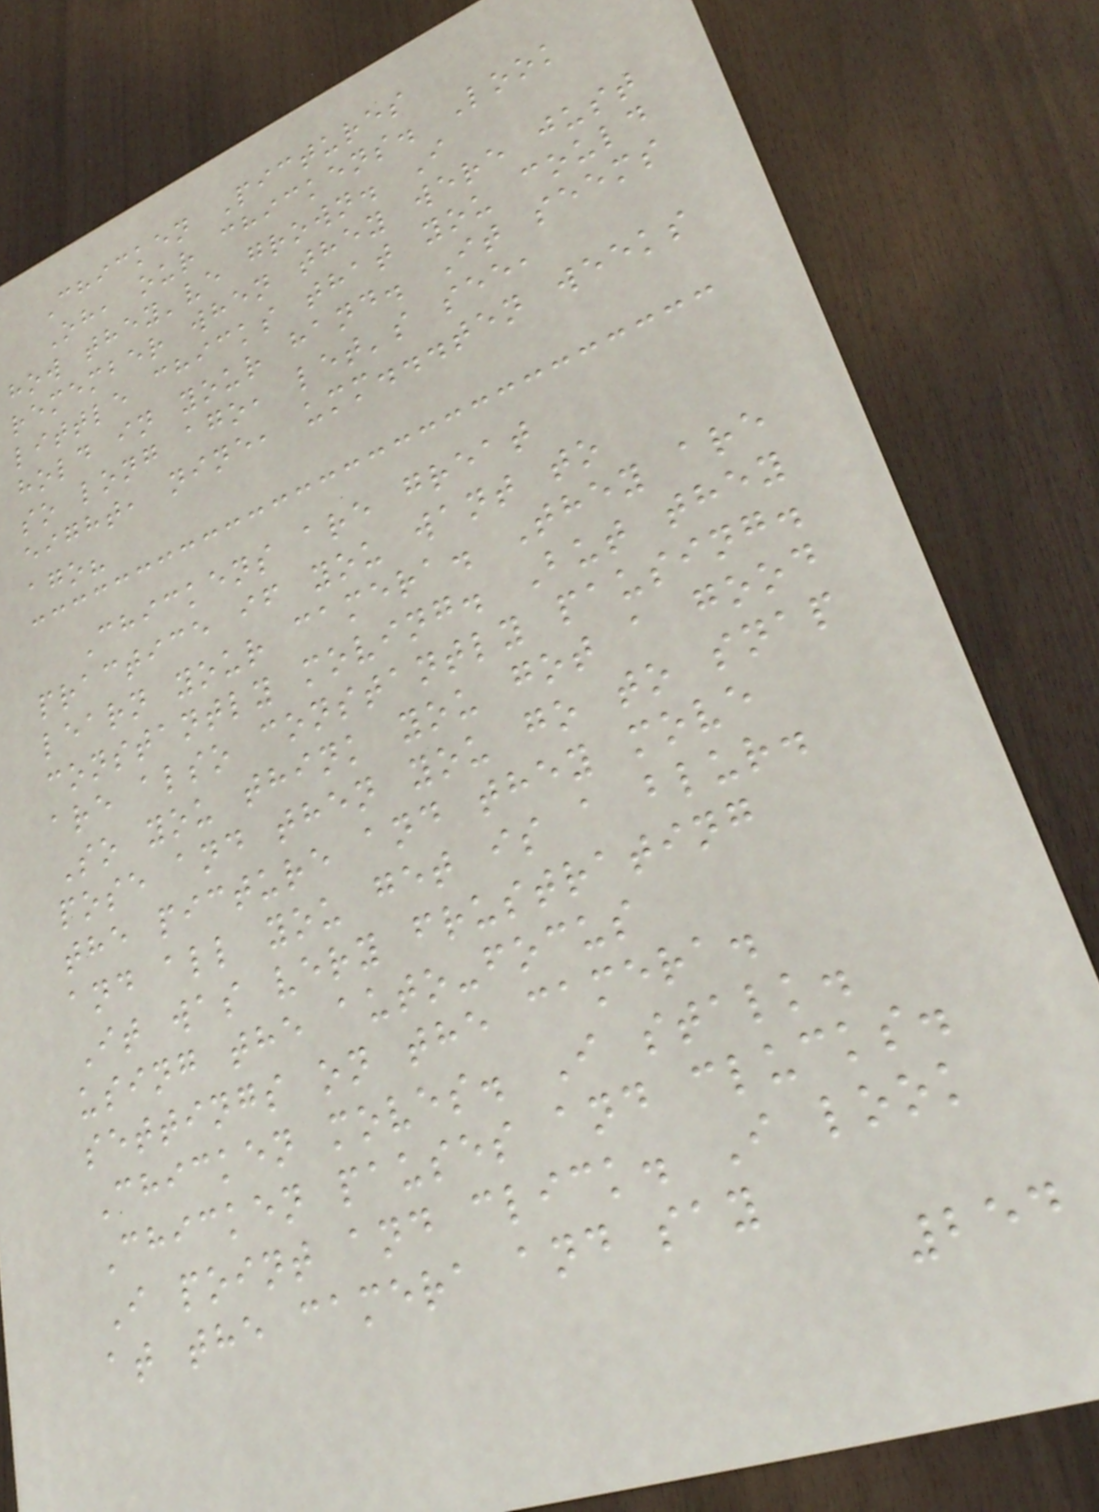Chicken Pictures
Oh, our chickens. Look
how they've grown. I
remember when they were just
little chicks that you could
hold in your hand. It seems
so long ago, let's see,
eight, nine, umm...ten weeks
ago?
Chickens are great
practice if you want to
learn your camera. They are
constantly moving. But they
are also constantly pausing.
So you think you got a good
pose and then you go to snap
the picture and they move
and all you get is a blur.
It was very frustrating
using the auto-focus
settings on the camera.
Chicken moves. I stalk.
Chicken pauses and clucks.
I point and click. I look
at the camera and say
254
